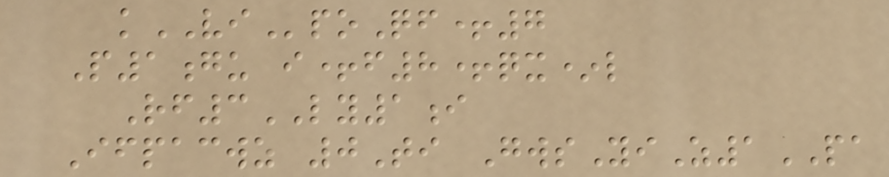kVIpoQf+7
P1gu i+f8+qx*l
Rf3LY1i
Ifpacwz 0Ti GwsYiZ1PA
